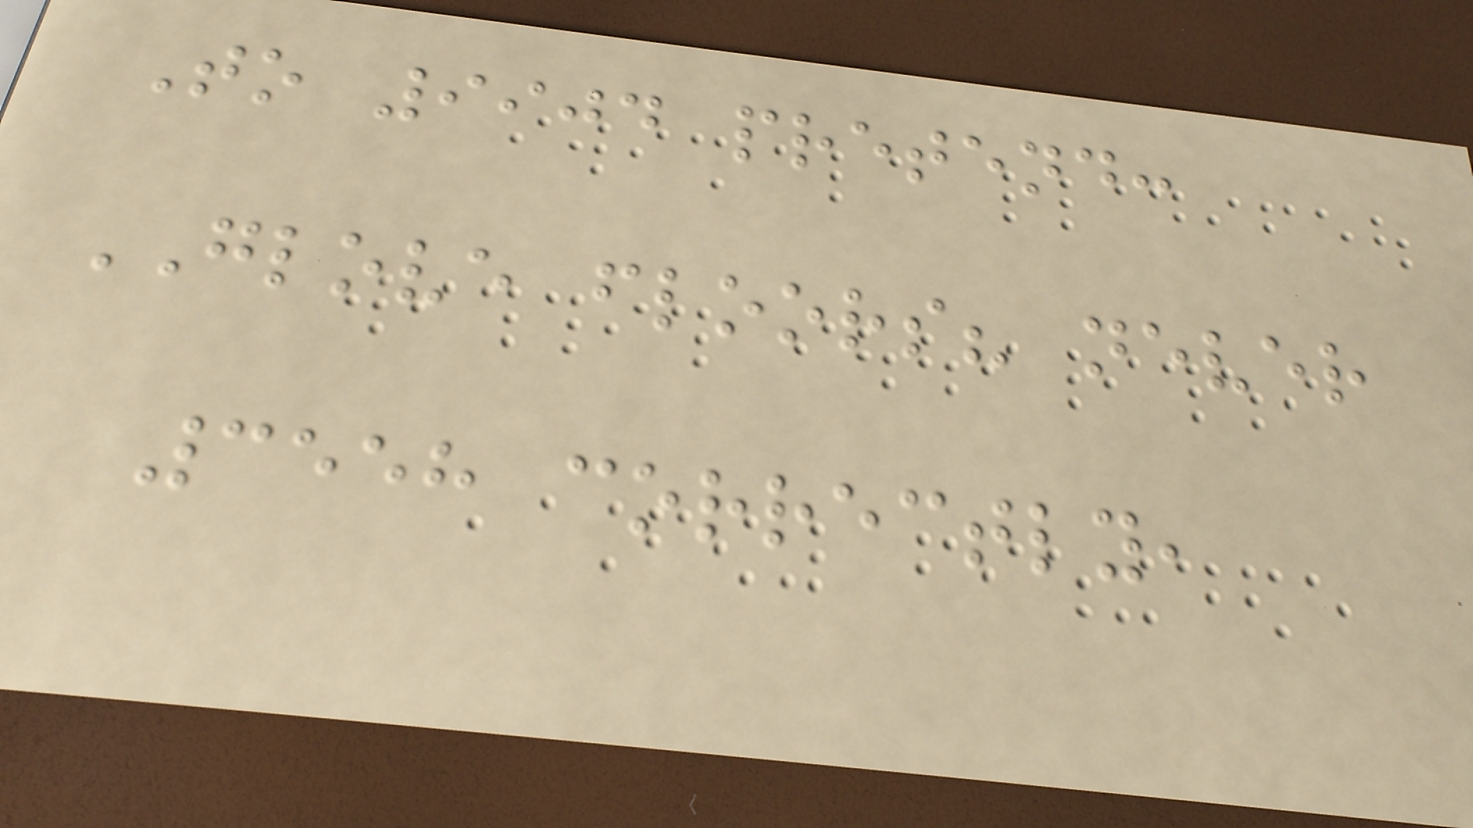To 9904 pretend:
GLOVE floors? never
3558 correctly,
